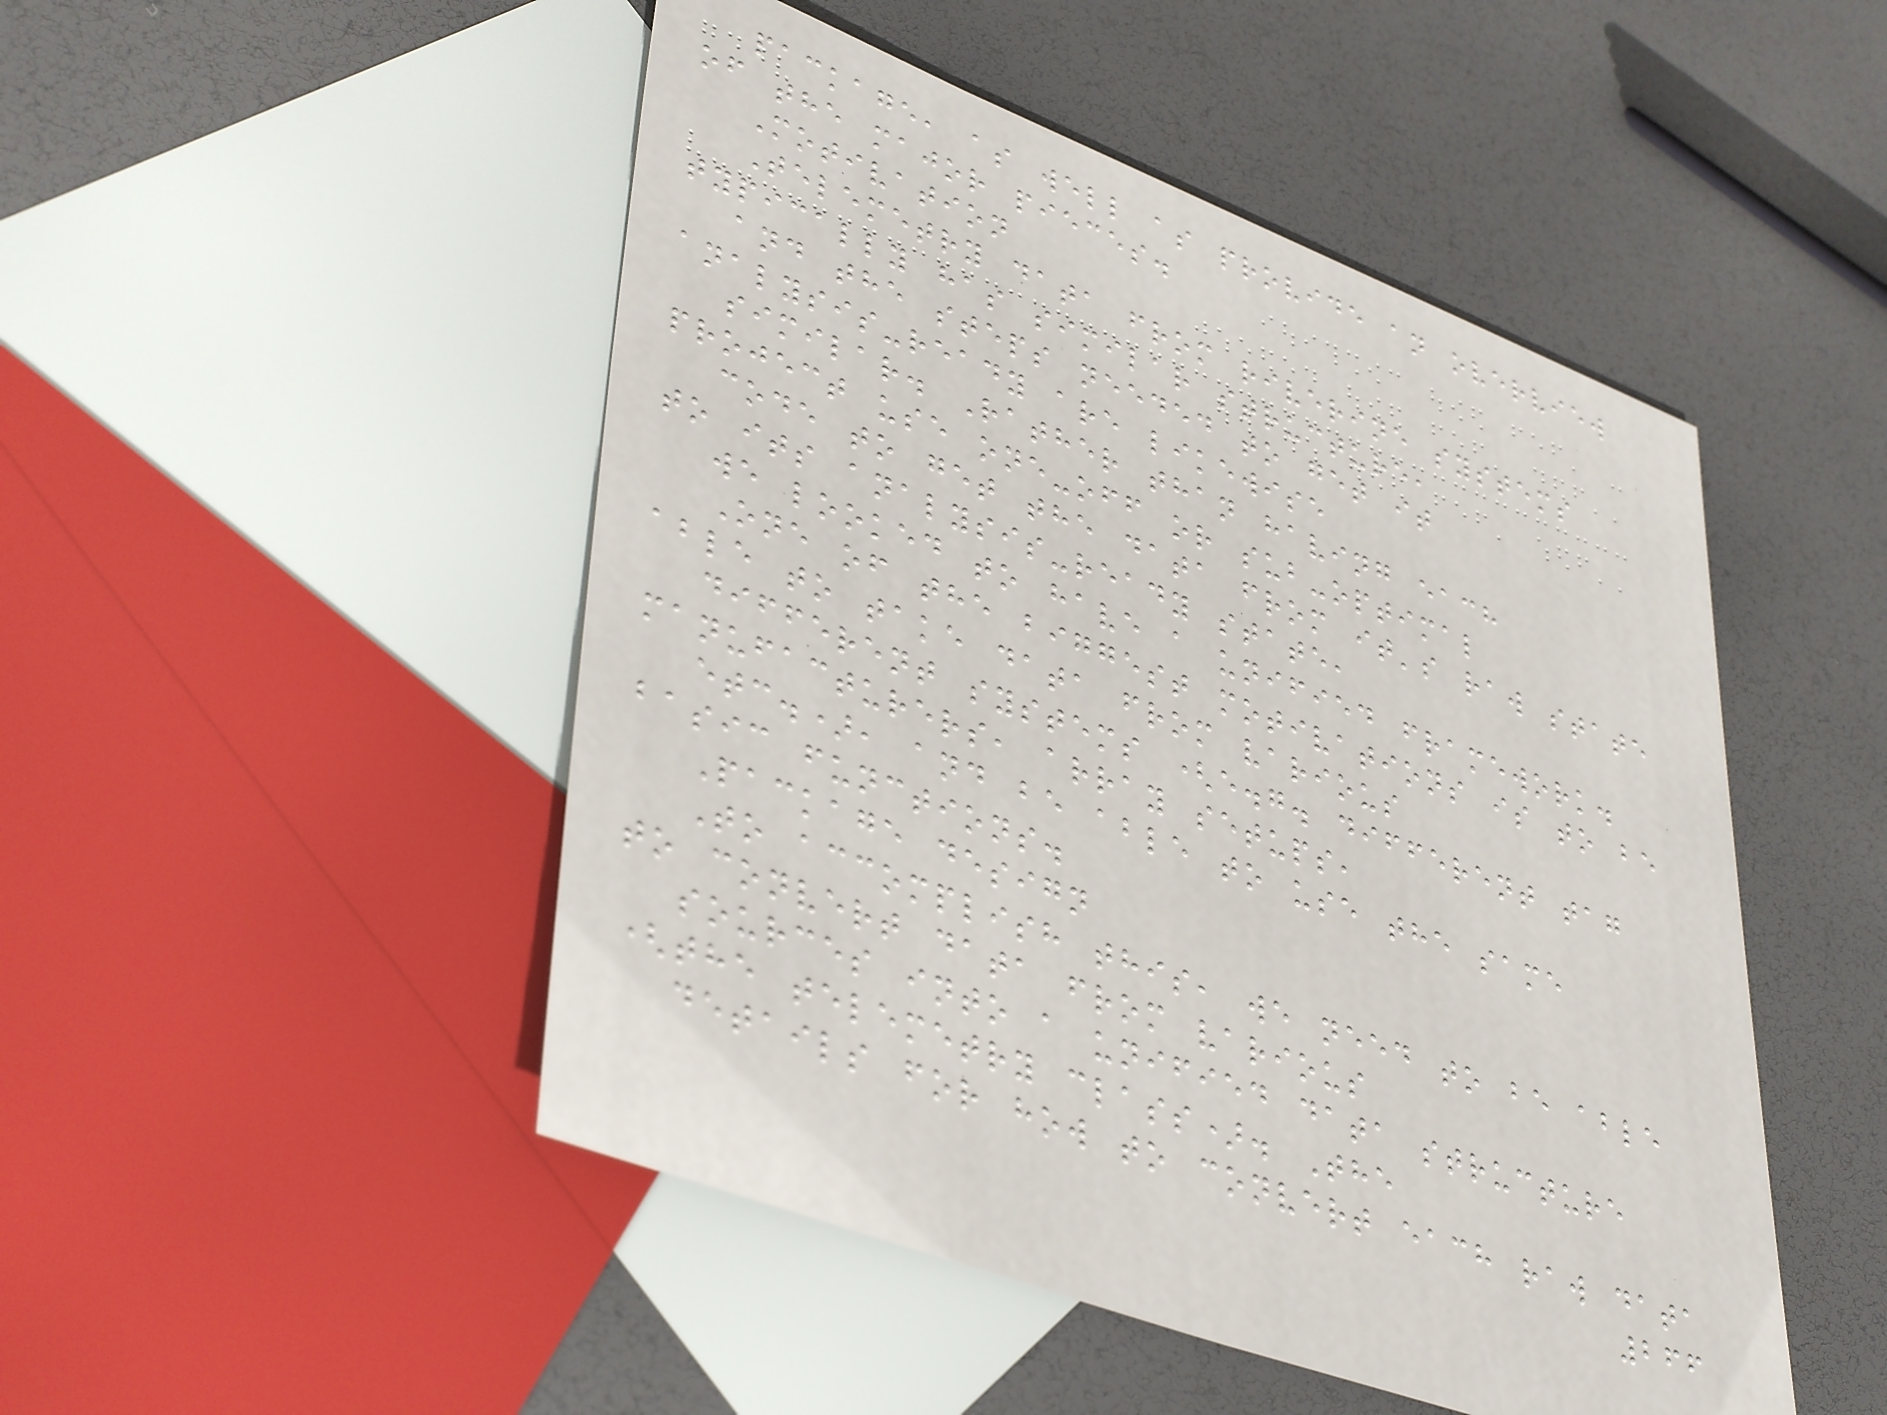package, as well as provide an overview
of the major pieces.
Motivation
Telemetry data from riverine systems
typically has similar structure,
and the steps needed to get it
analysis-ready are likewise
similar. Rather than having each
project use one-off or sub-optimal
code to get the data from it's raw state
to its analysis-ready state,
we looked to have a unified framework.
One of the biggest motivations is to be
able to take data from various
different systems (e.g. different tag
manufacturers, array setups,
etc.), and be able to use the same
basic functions.
Package design
To accomplish this, we need to be able
to convert data from various
sources into a unified data structure
(the telemetry class). The
details for how to convert each raw data
266
